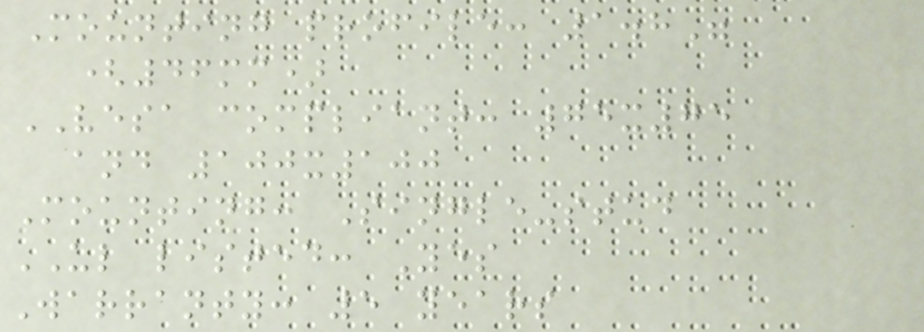Mounting profile: 1.8"
(46mm)
VESA compliant: 75x75
and 100x100
Mounting: Single-stud
UL listed: Yes
Warranty: 5 years
